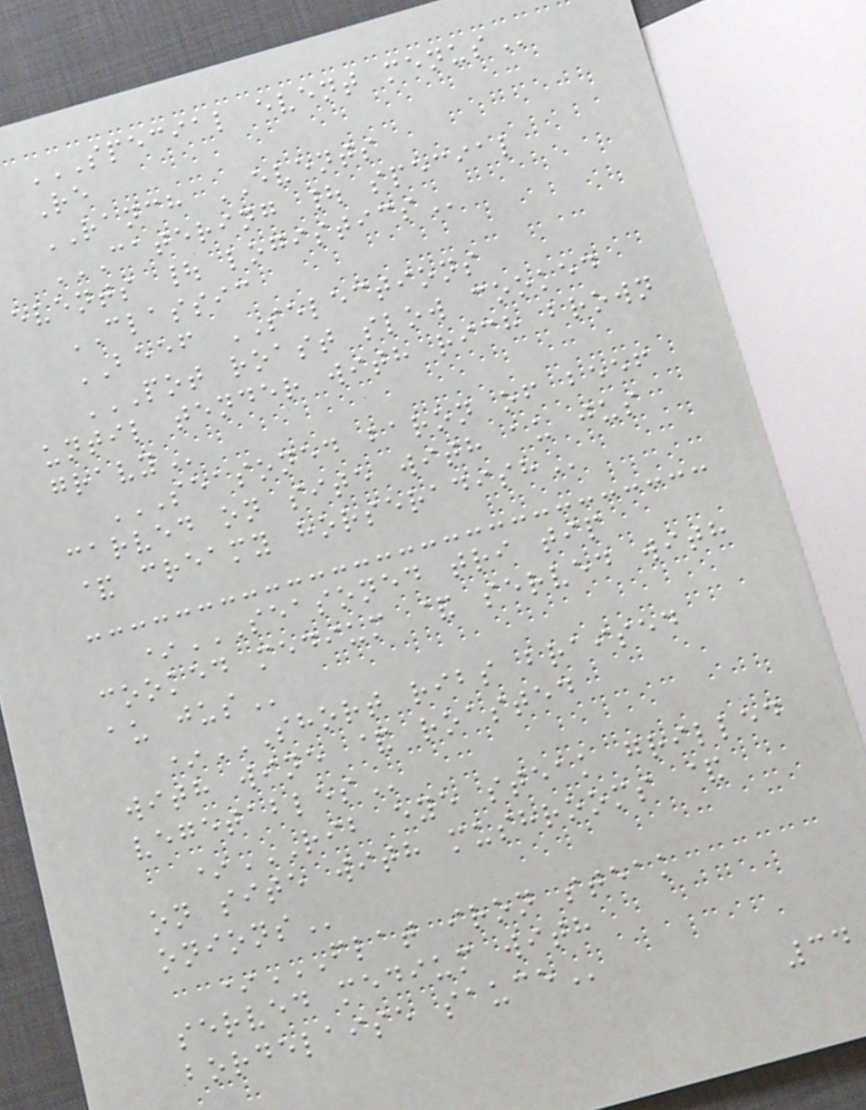SPECIAL EVENT MENUS
Re
RANCH EVENTS
CATERING | SPECIAL
EVENTS | LOGISTICS
CLASSIC
BEEF SELECTIONS
POT ROAST SLOW COOKED
UNTIL TENDER WITH RICH BROWN
GRAVY
SEASONED BARON OF BEEF
CARVED ON SITE WITH AU JUS
& CREAMY HORSERADISH
*SEASONED TRI TIP
COOKED MEDIUM & SERVED WITH
AU JUS
*SHORT RIBS BRAISED
WITH WINE & ROASTED
VEGETABLES
*RIB EYE STEAK GRILLED
ON SITE WITH MUSHROOMS &
ONIONS
*FLAT IRON STEAK
SERVED MEDIUM WITH
BORDELAISE SAUCE
34
